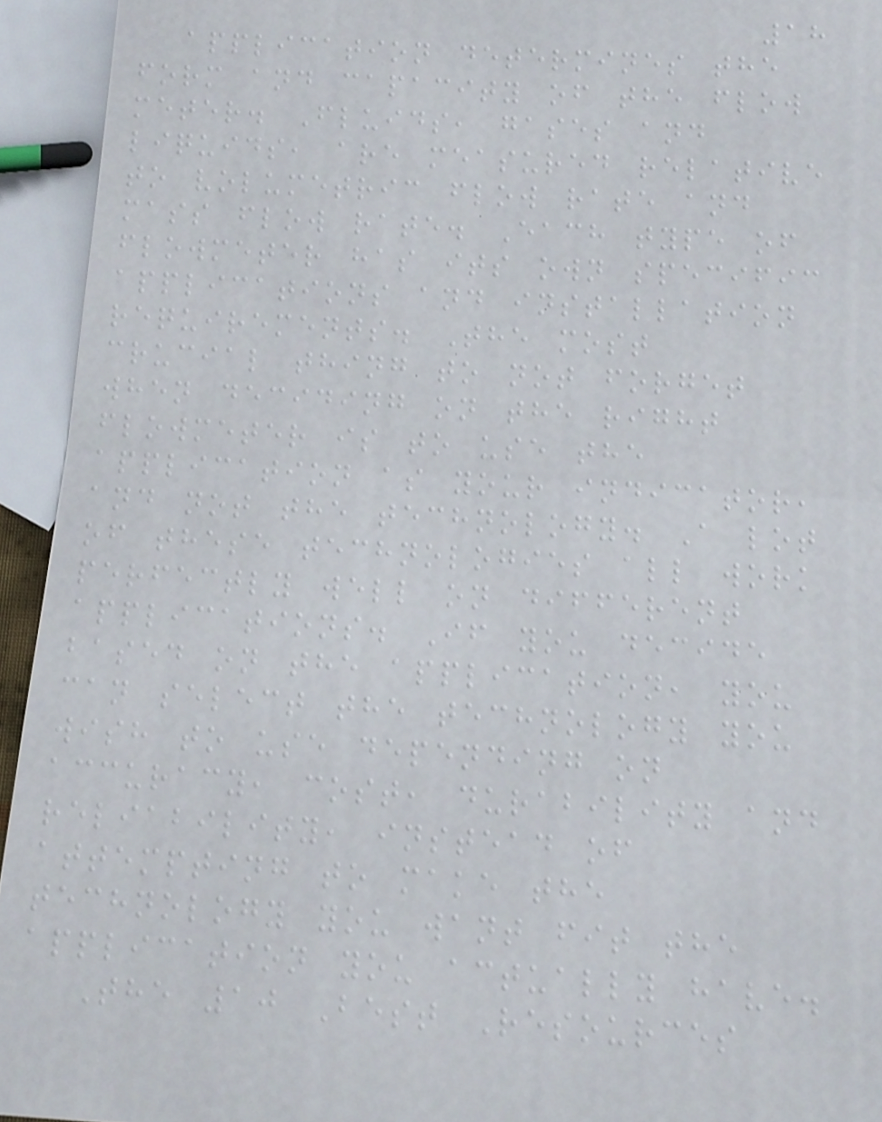18
application determines the
form and capacity of the flow
meter. Fluids, gases and
liquids, are measured relative
to volumetric flow rate and
mass flow rate. Each type of
flowmeter has its own specific
applications and installation
requirements. The most
crucial thing to not forget
when deciding on the right
flowmeter is to use the
application as your indicator,
and not the technology. A lot
of these technologies all work
perfectly well on different
applications. If you decide
based on the application, you
can select the technology you
wish to use depending on
accuracy, cost, durability and
reliability, instead of
attempting to make the
technology you want fit the
application you actually have.
The 10 Best Resources
